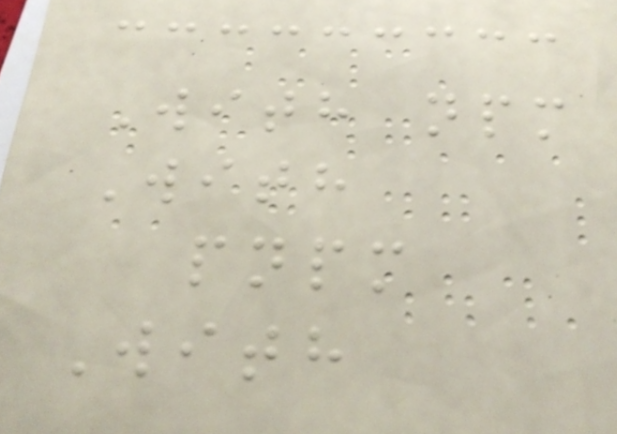With npm
With
pnpm
With
